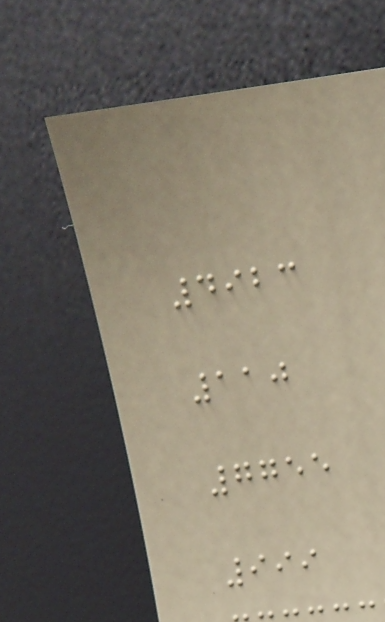4923
110
7755
999
